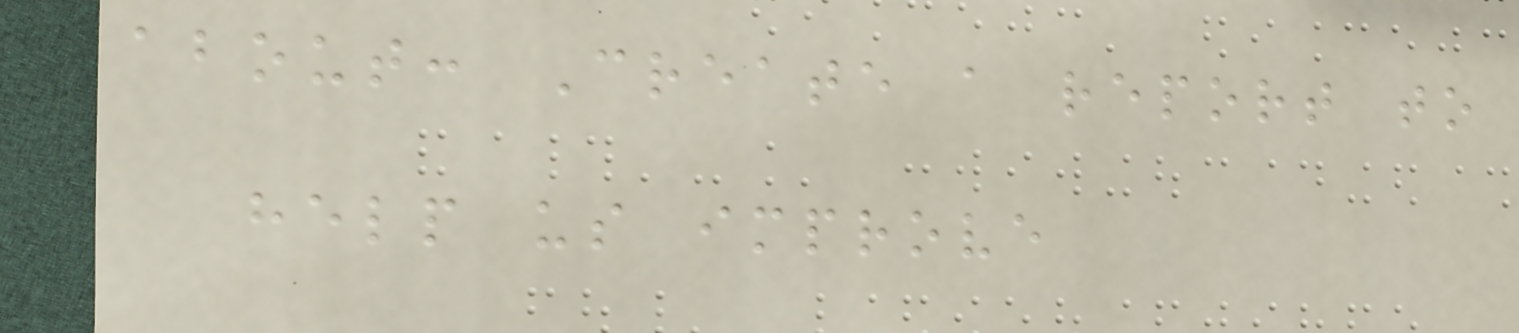about: Create a report to
help us improve
